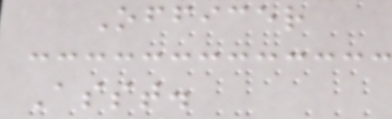Officer
Asst.
